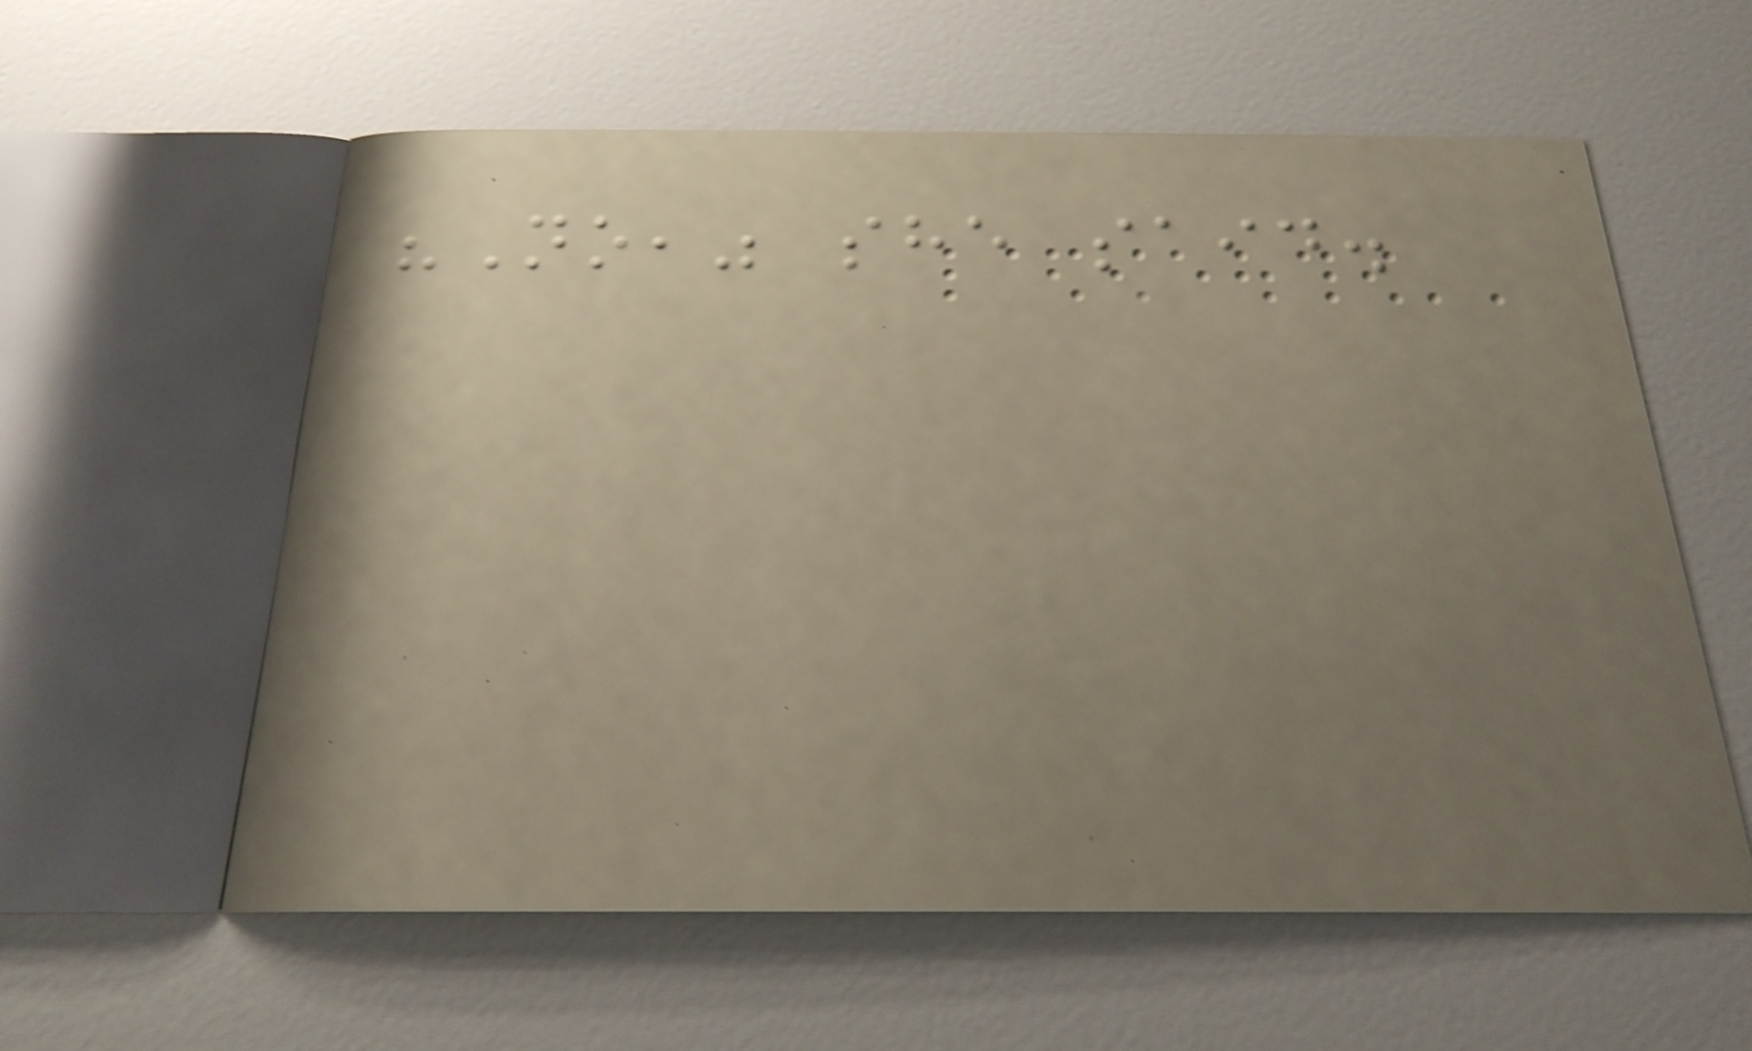"No," she said.
